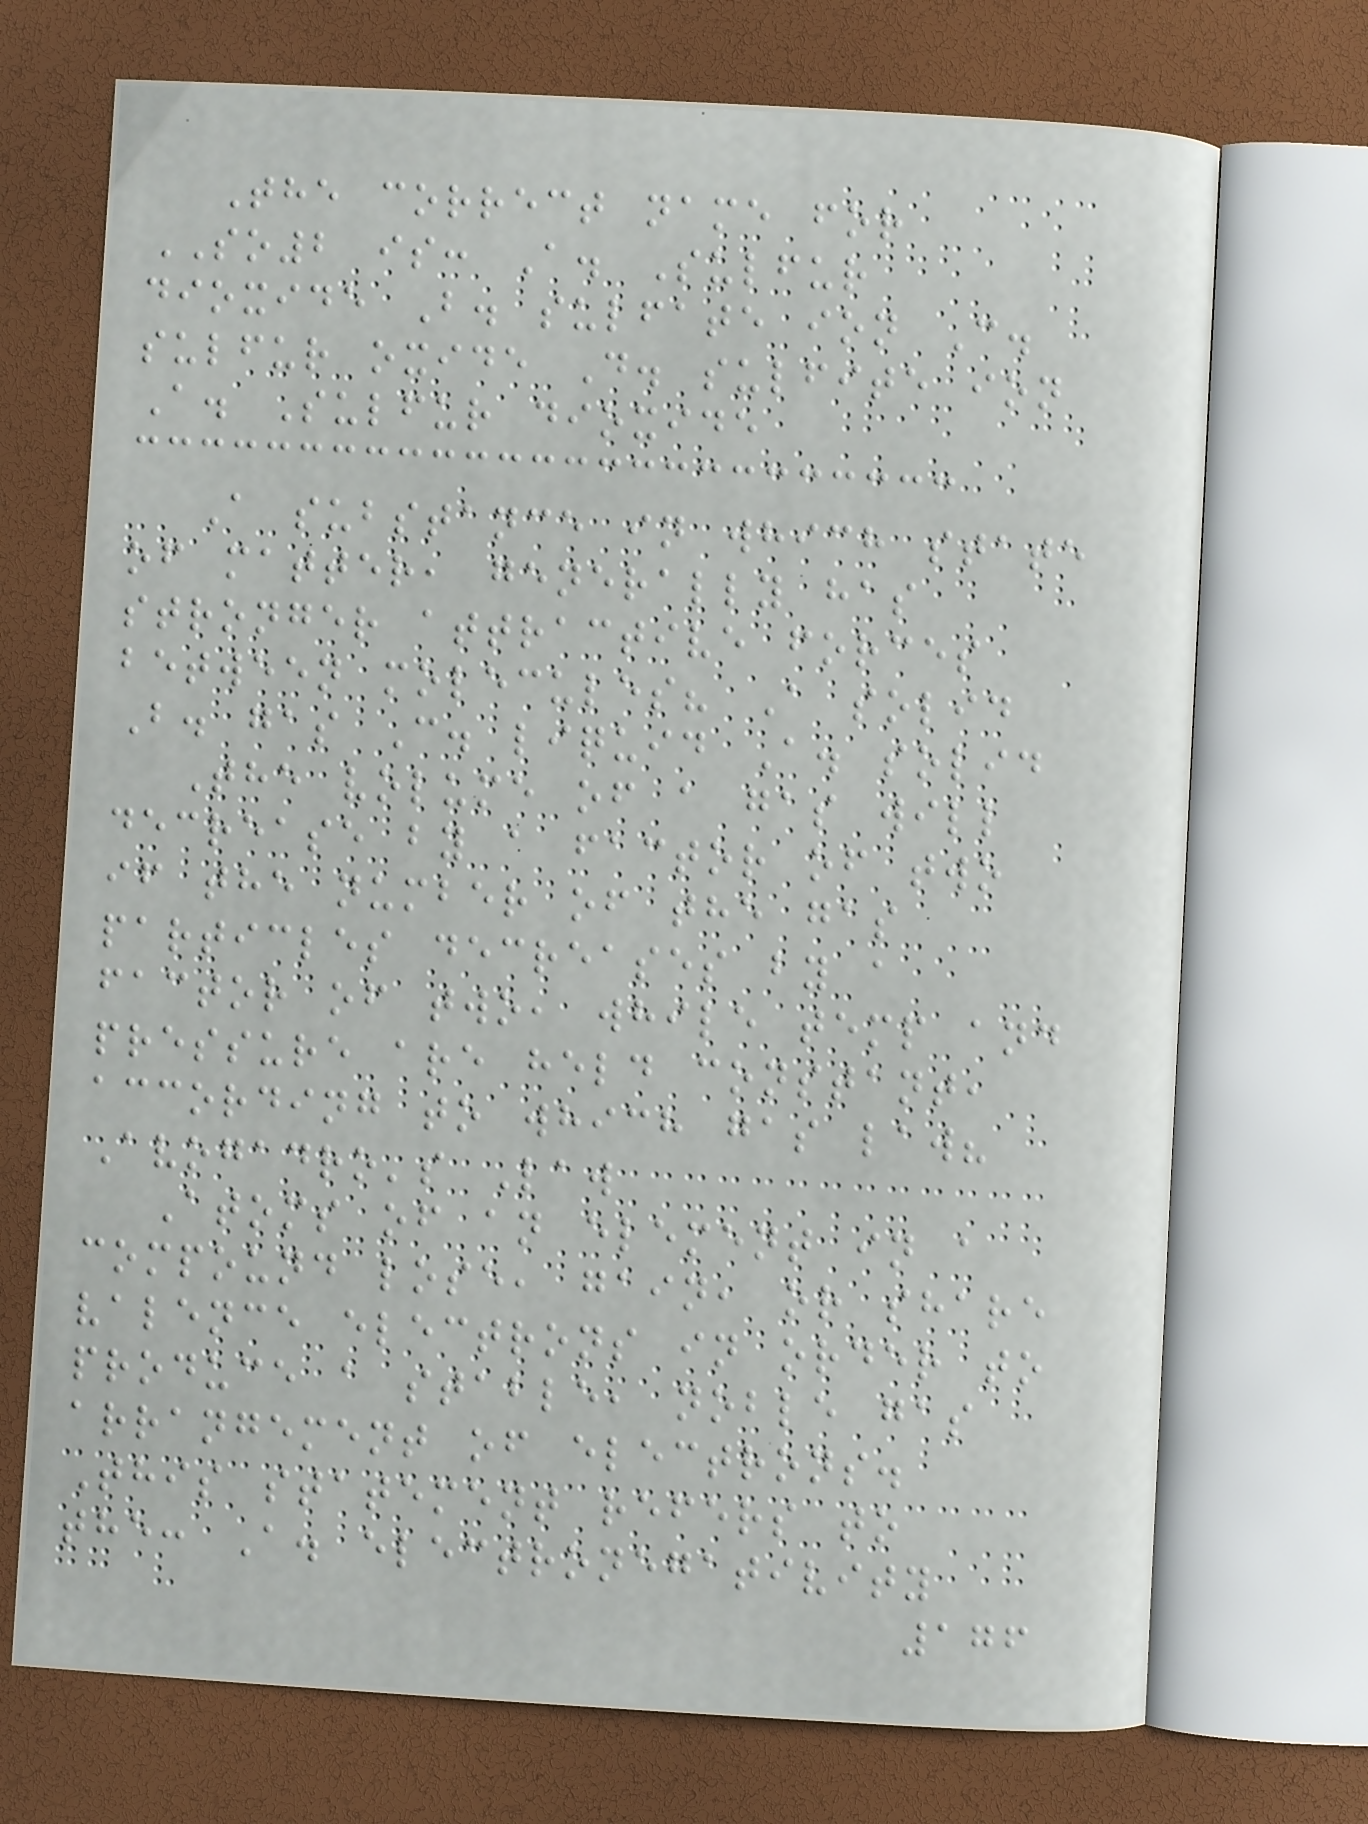The correct name for
SO2 is: A. Sulfur
dioxide B. sulfate ion C.
sulfur oxide D. sulfite ion
A. Sulfur dioxide
A substance in which state
of matter, generally has
stronger attractive forces
between molecules? A solid
B. gas C. liquid A. solid
The volume of a gas will
decrease by a factor of two
if the number of the gas
particles decreases by a
factor of two, while temp and
pressure are held constant,
according to which gas law?
Avogadro's Law
Atoms of an element in a
compound lose, gain, or share
valence electrons in order to
produce a stable, noble gas
arrangement of electrons.
This statement refers to
the: A. electronegativity
176
